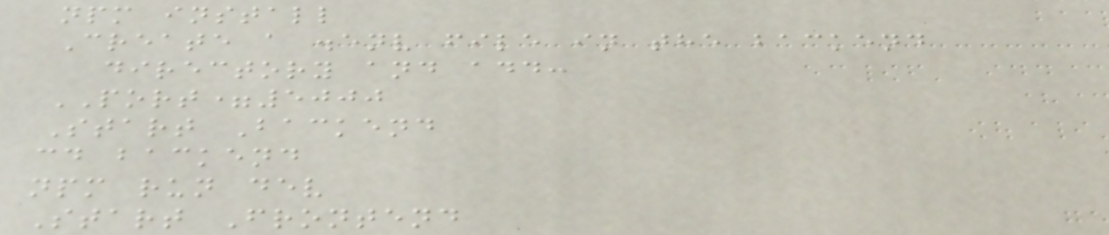npm install
Create a .env file in the backend
directory and add:
PORT=5000
Start Backend
cd backend
npm run dev
Start Frontend
